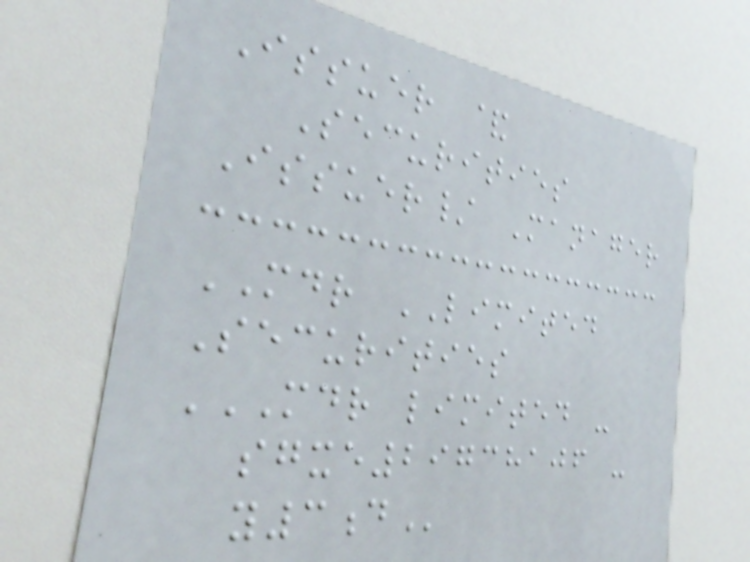Issuer &
Securities
Issuer/ Manager
MDR LIMITED
Securities
MDR LIMITED -
SGXE29738106 -
Y3D
